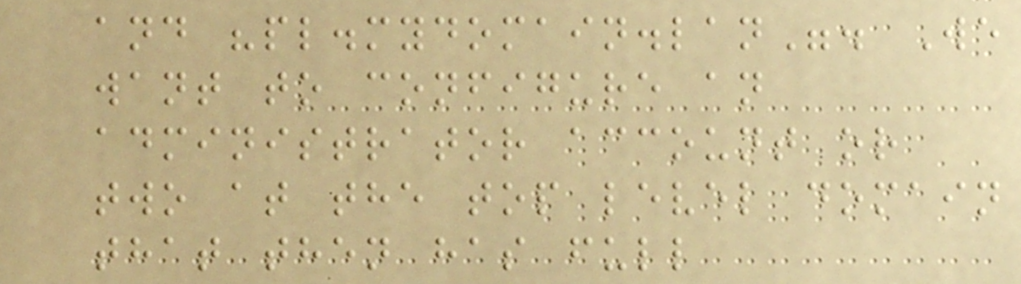and "pl.mydomain.lan". We
want to configure an
administrator account or
two at the top level domain
that then has full
